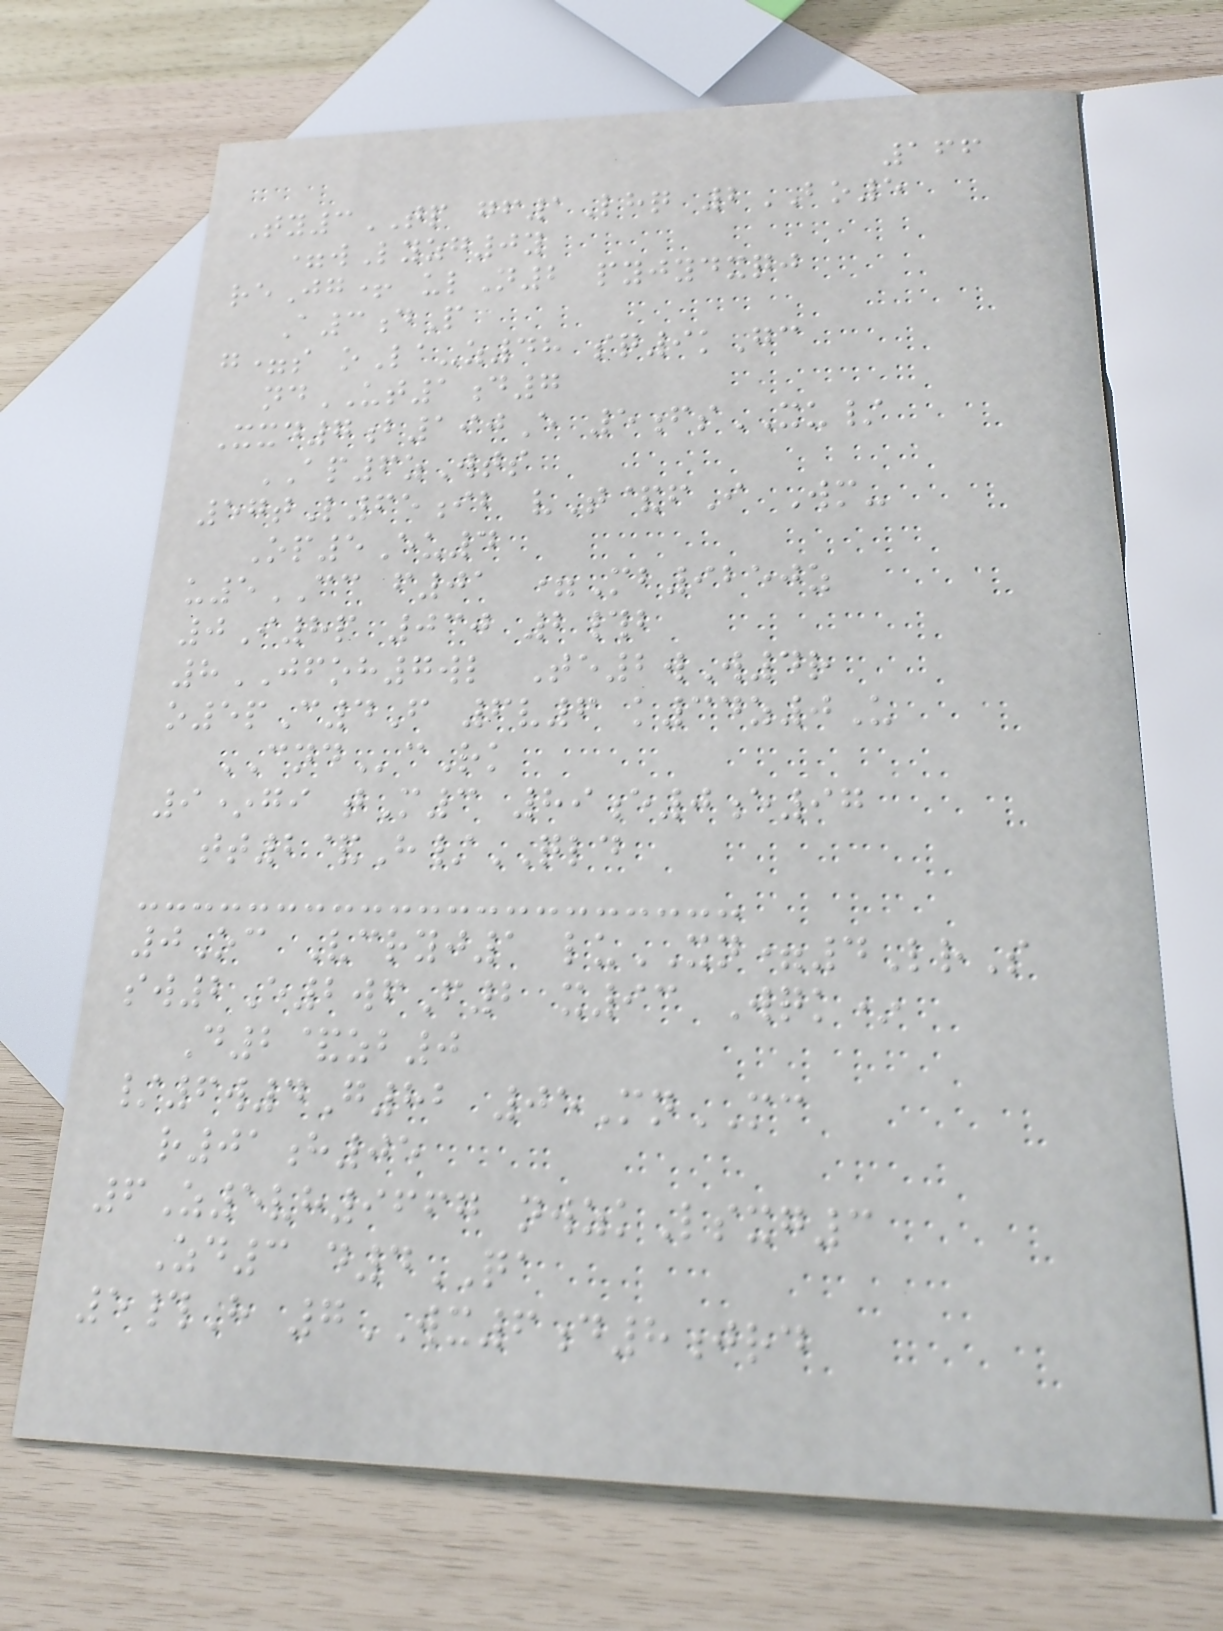166
Ty3TP gf1Lhq 2BO5
=wLyzg0y
reJg+ ulN2 pyjydxqj
A3dP
g=s oLa-z48 sq9kGc
ndUT1d7
Xxd7b190E 5fsXU/
AP6zWts
57tL65ib vT&fI Wm-
Op5Eu4
u5CC f01 =Mb9250z
0I8p 030 2#b
8JFOH7wl Te2wW4r
o5pC4F 6v6 k34z0U
CNDcRk
9*gi tM3 89e0e97
tt2&H/QLD
0Oc Vcryj1 luXN=4LrS
sw2E2wfF2 x93 Wqk*
D2&zb0
/6w4G82 05MnMC
r01h05
6Z5vh9667 nwzkLsxg3
Zd3 d4QA
5#H 7WX6d8jrd
